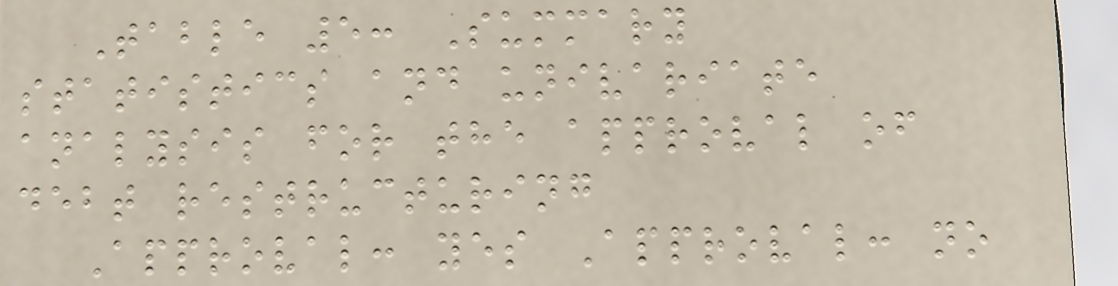Table 5: Summary
statistics and univariate
analysis for the approval of
debt restructuring
Approval: yes Approval: no
